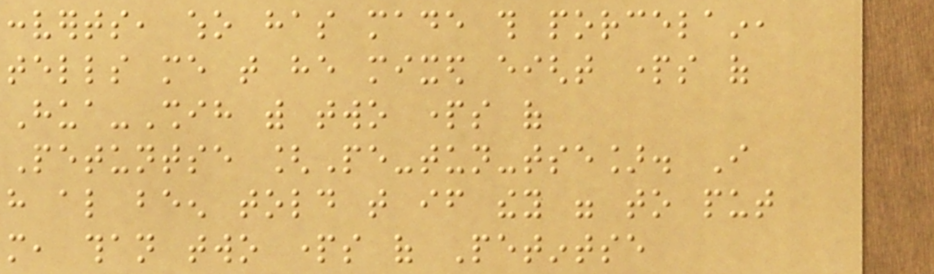converts, who has made this porcelain,
tells me that he mixed eight parts of
Hua-Shih with two parts of
Petuntse [Pe-tun-tse]. I
have also been told that if they were to put
more, than two parts of Petintse
